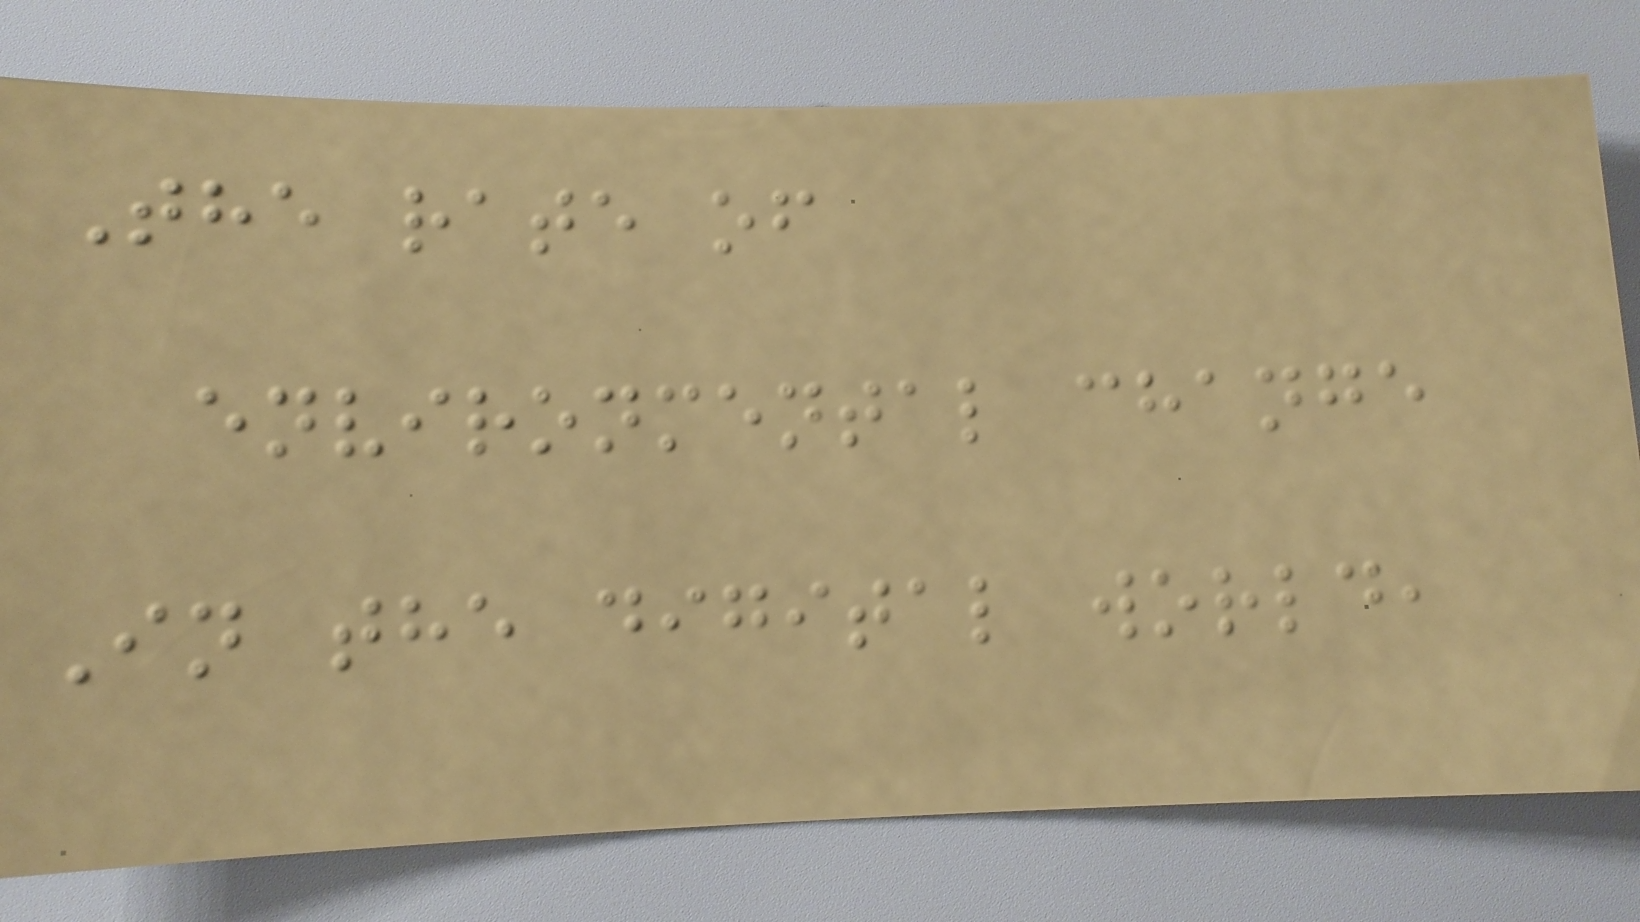The rate of
environmental change
In the digital world,
